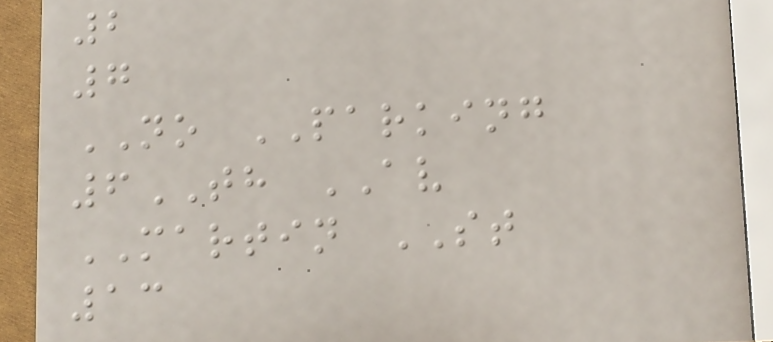2
7
NO PARKING
6TH AV
MARTIN ST
13
